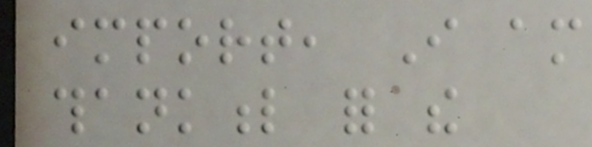import, I am
thankful for the
